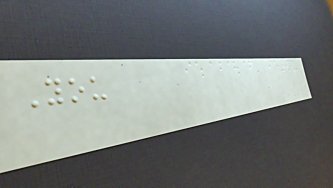You
